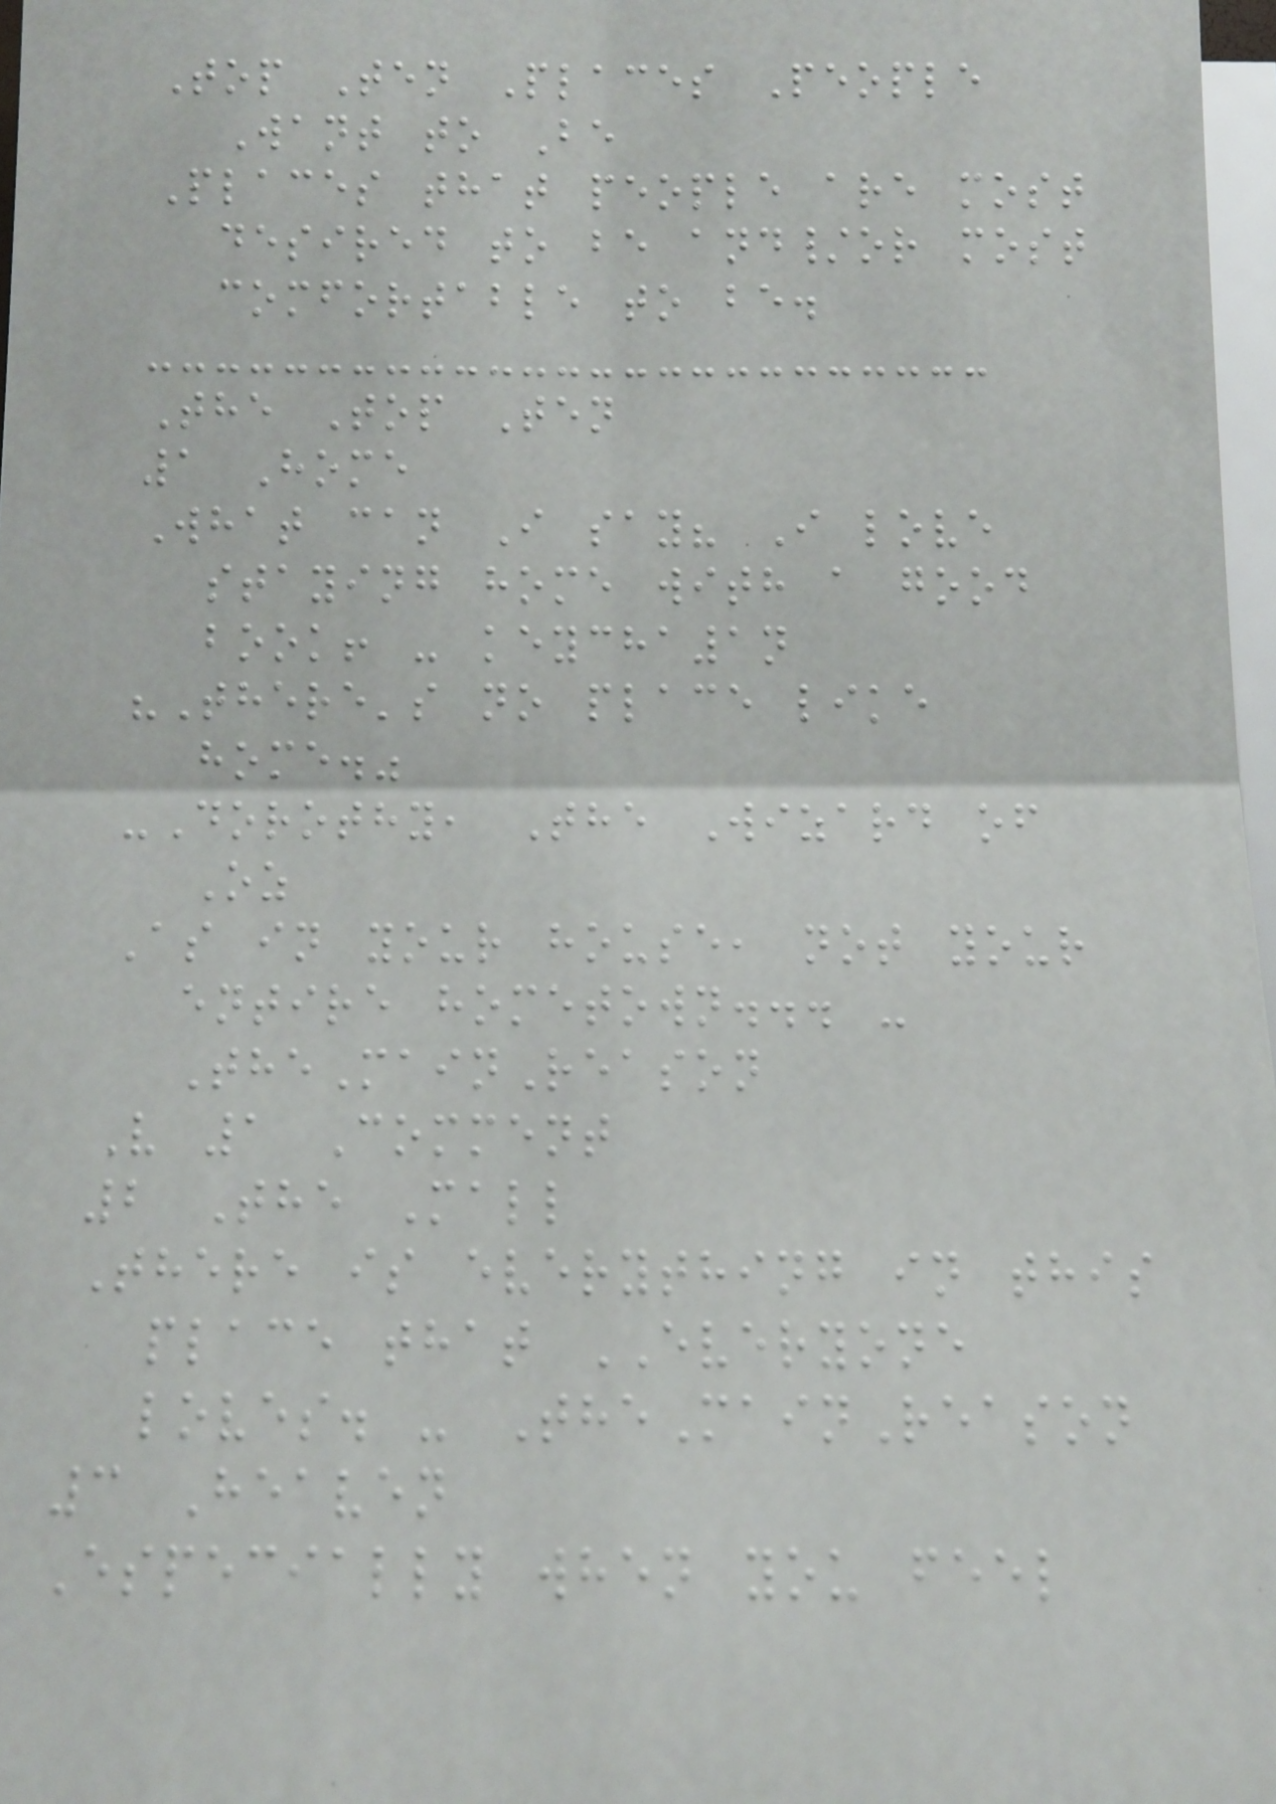Top Ten Places People
Want to Be
Places that people are most
desired to be and/or most
comfortable to be.
The Top Ten
1 Home
What can I say? I love
staying home with a good
book! - keycha1n
"There's no place like
home."
-Dorothy, The Wizard of
Oz
As in your house, not your
entire hometown... -
TheMainReason
V 1 Comment
2 The Mall
There is everything in this
place that EVERYONE
loves. - TheMainReason
3 Heaven
Especially when you feel
